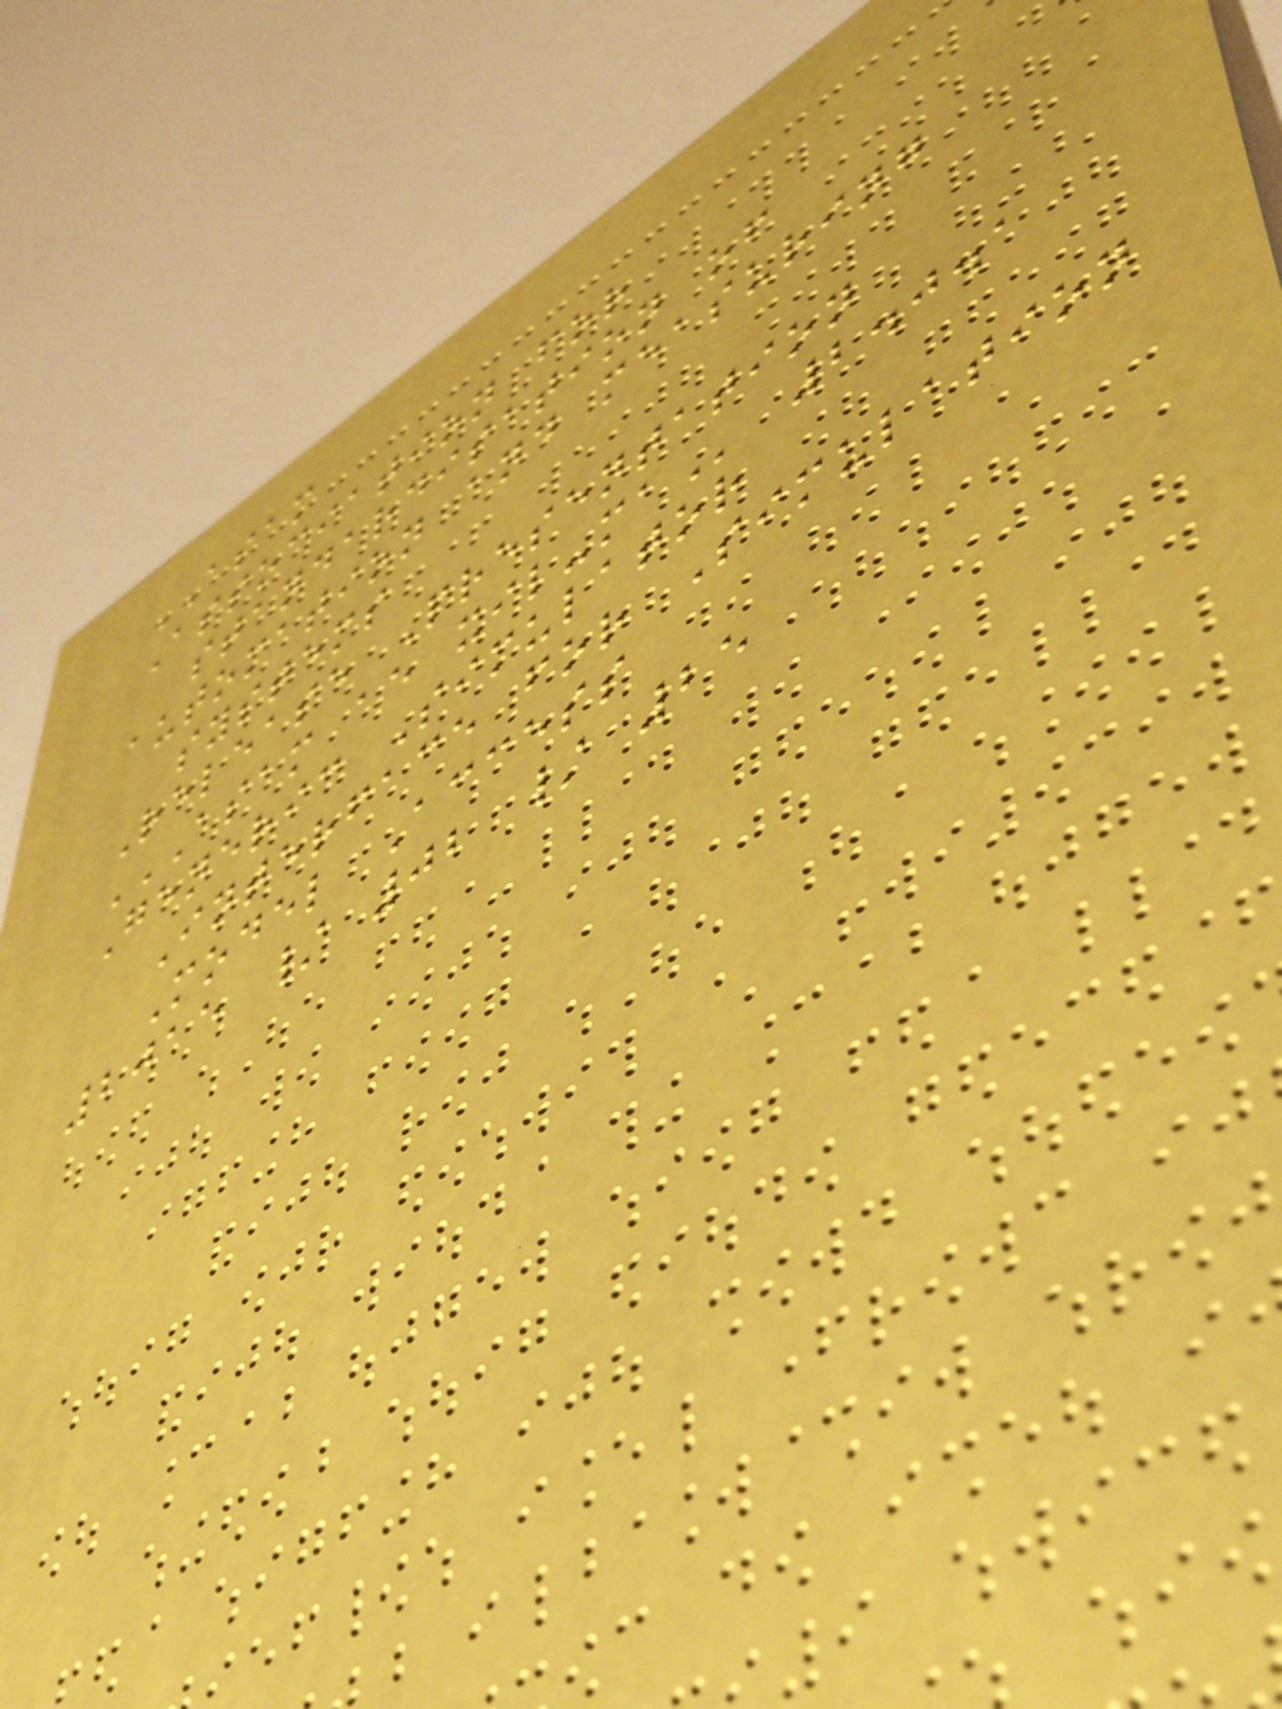ASAM
Association for
standardisation of
automation and measuring
systems
Release Presentation
ASAM AE XIL-MA 2.0.1
Generic Simulator
Interface for Simulation
Model Access
2015 / 02 / 25
